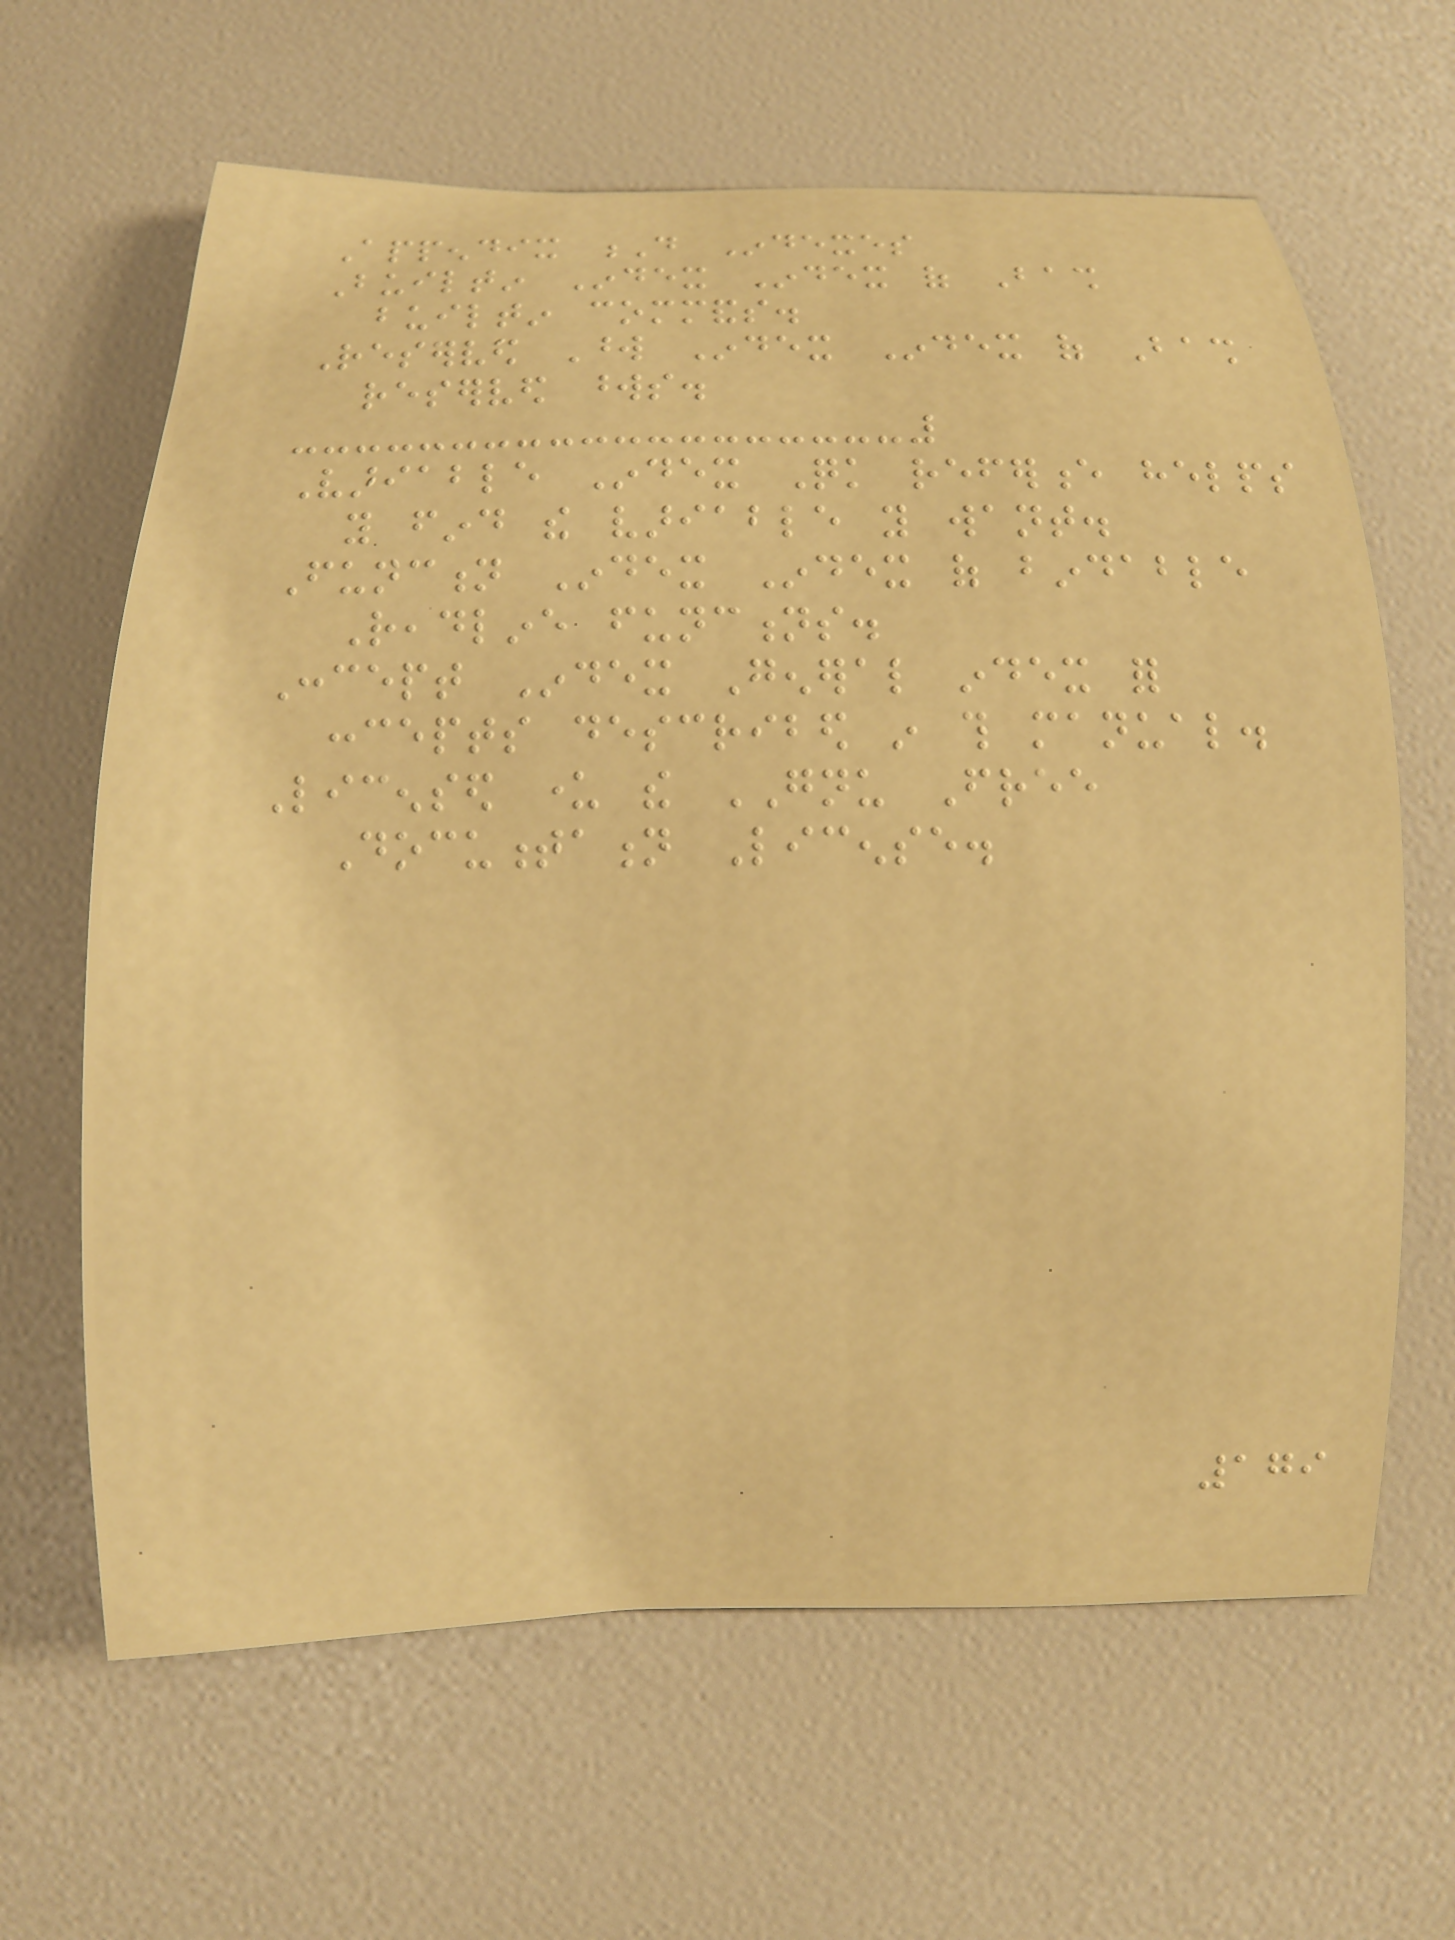Appendix D Indexes
Builtin Index Index of Bash
builtin commands.
Reserved Word Index Index of Bash
reserved words.
Variable Index Quick reference helps
you find the variable you want.
Function Index Index of bindable
Readline functions.
Concept Index General index for
concepts described in this manual.
Licensed under the GNU Free
Documentation License.
179
